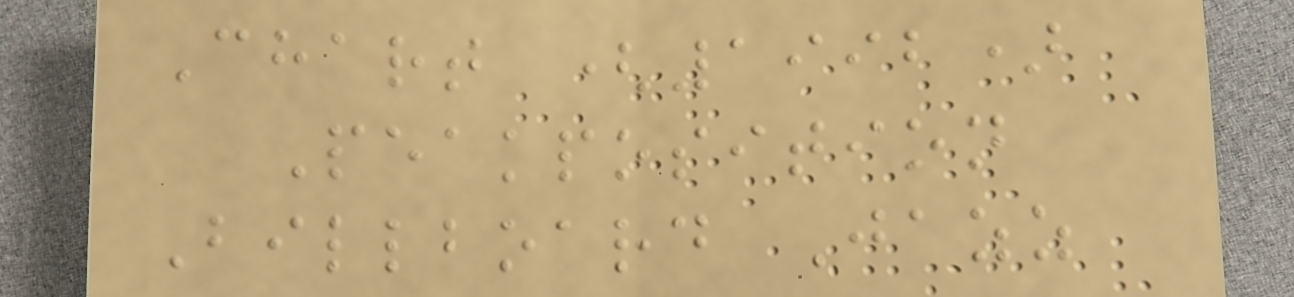Chart (1992)
Peakposition
Billboard Jazz
